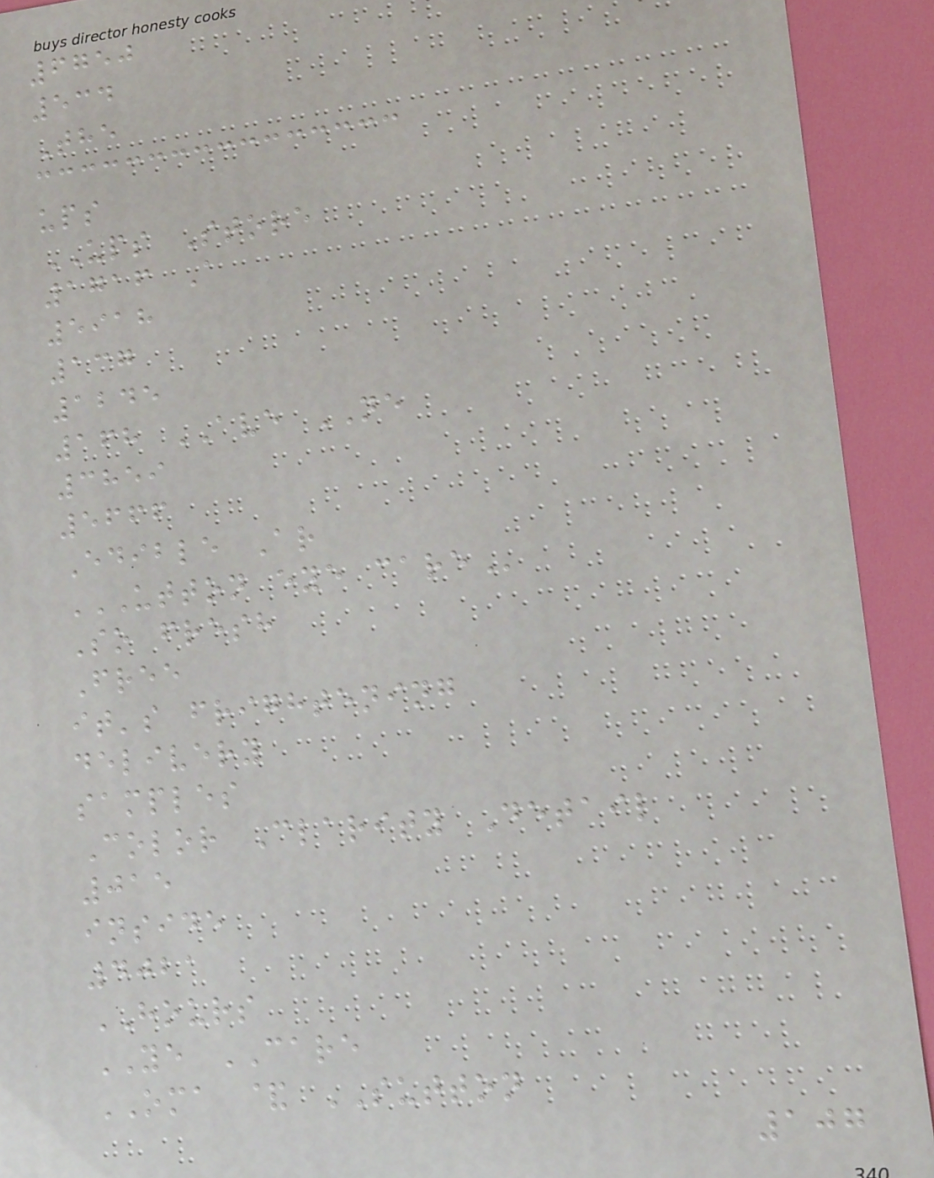6750
534
The
ups
UPS Store
1716 A
5918
137
1245
168 AVE NE
3859
5666
Edible Ar
UTTON EYE CARE
So fresh
Free
it's frightening
delivery
samples
Color Clarity Detail
015
inside
4021
HOURS
YE CARE
OMA & SUTTON
107
